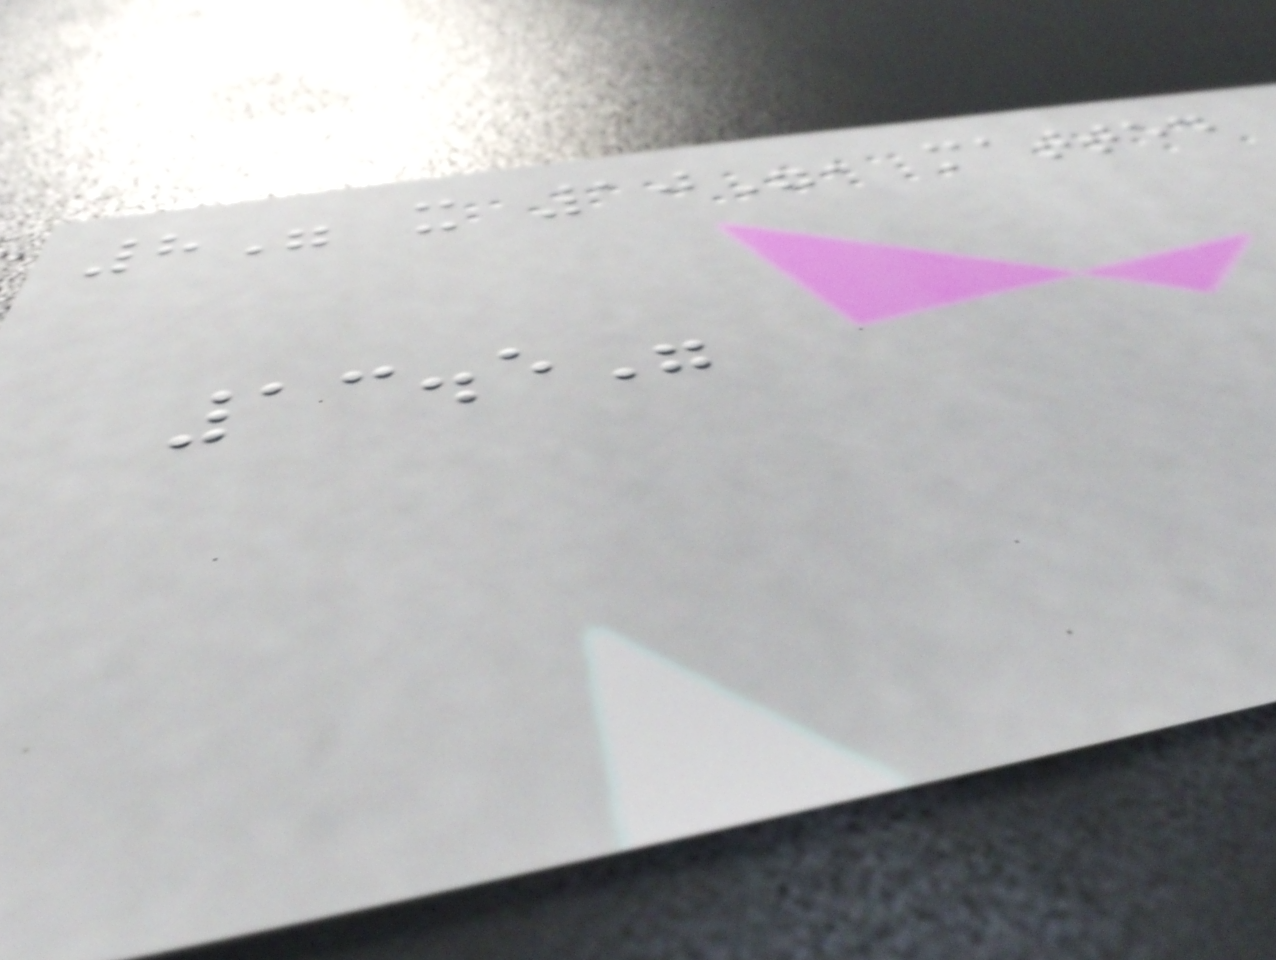8" x 10", matted
13.5"
